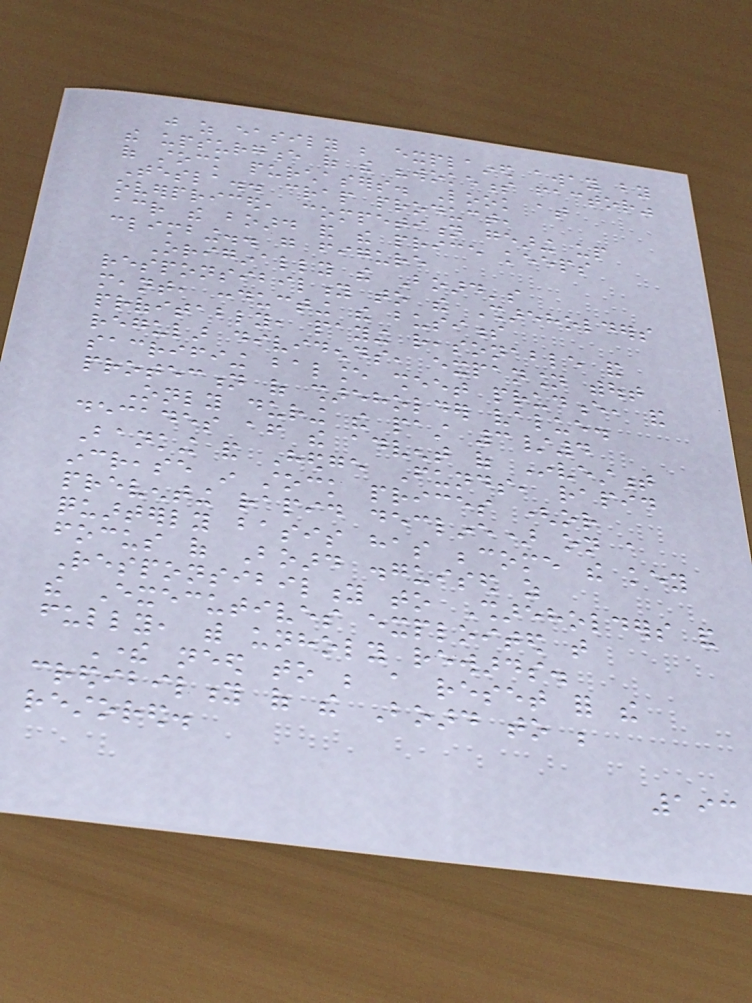just as easily be explained away by
the upsurgence of the "wokeness factor"
of stock purchasers. Look at
Tesla.. crap product,
overpriced, competition gearing up
across the board and the price keeps
climbing.. go figure
Originally the Board's
responsibility to the Shareholders
meant, conducting the business
profitably, paying reasonable and
regular dividends, expansion without
sacrifiing balance sheet prudence, and
protection of shareholder value.
Only during the past 3/4
decades after the advent of Investment
Banking and Hedge Funds, rapid
increase in stock prices (or
preventing rapid decline) on a
quarterly basis has become the key
focus of Board disguised as
Responsibility to Shareholders and
the Executives exploited that
fully, with unholy rewards.
There need to be a reset for the
credibility of the Board to be
restored.
193
